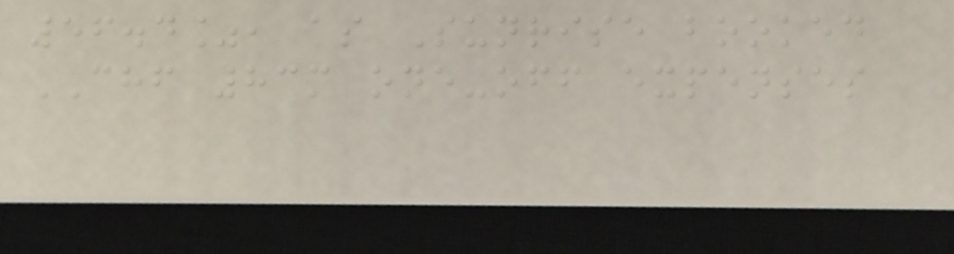56.4%, as Sunrise booked
CHF 83m one-off expenses
